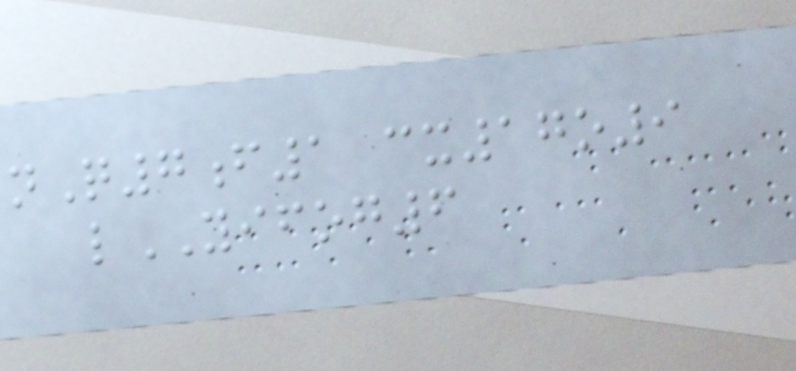nQ7f1 cx17o9
lYIFOG6
